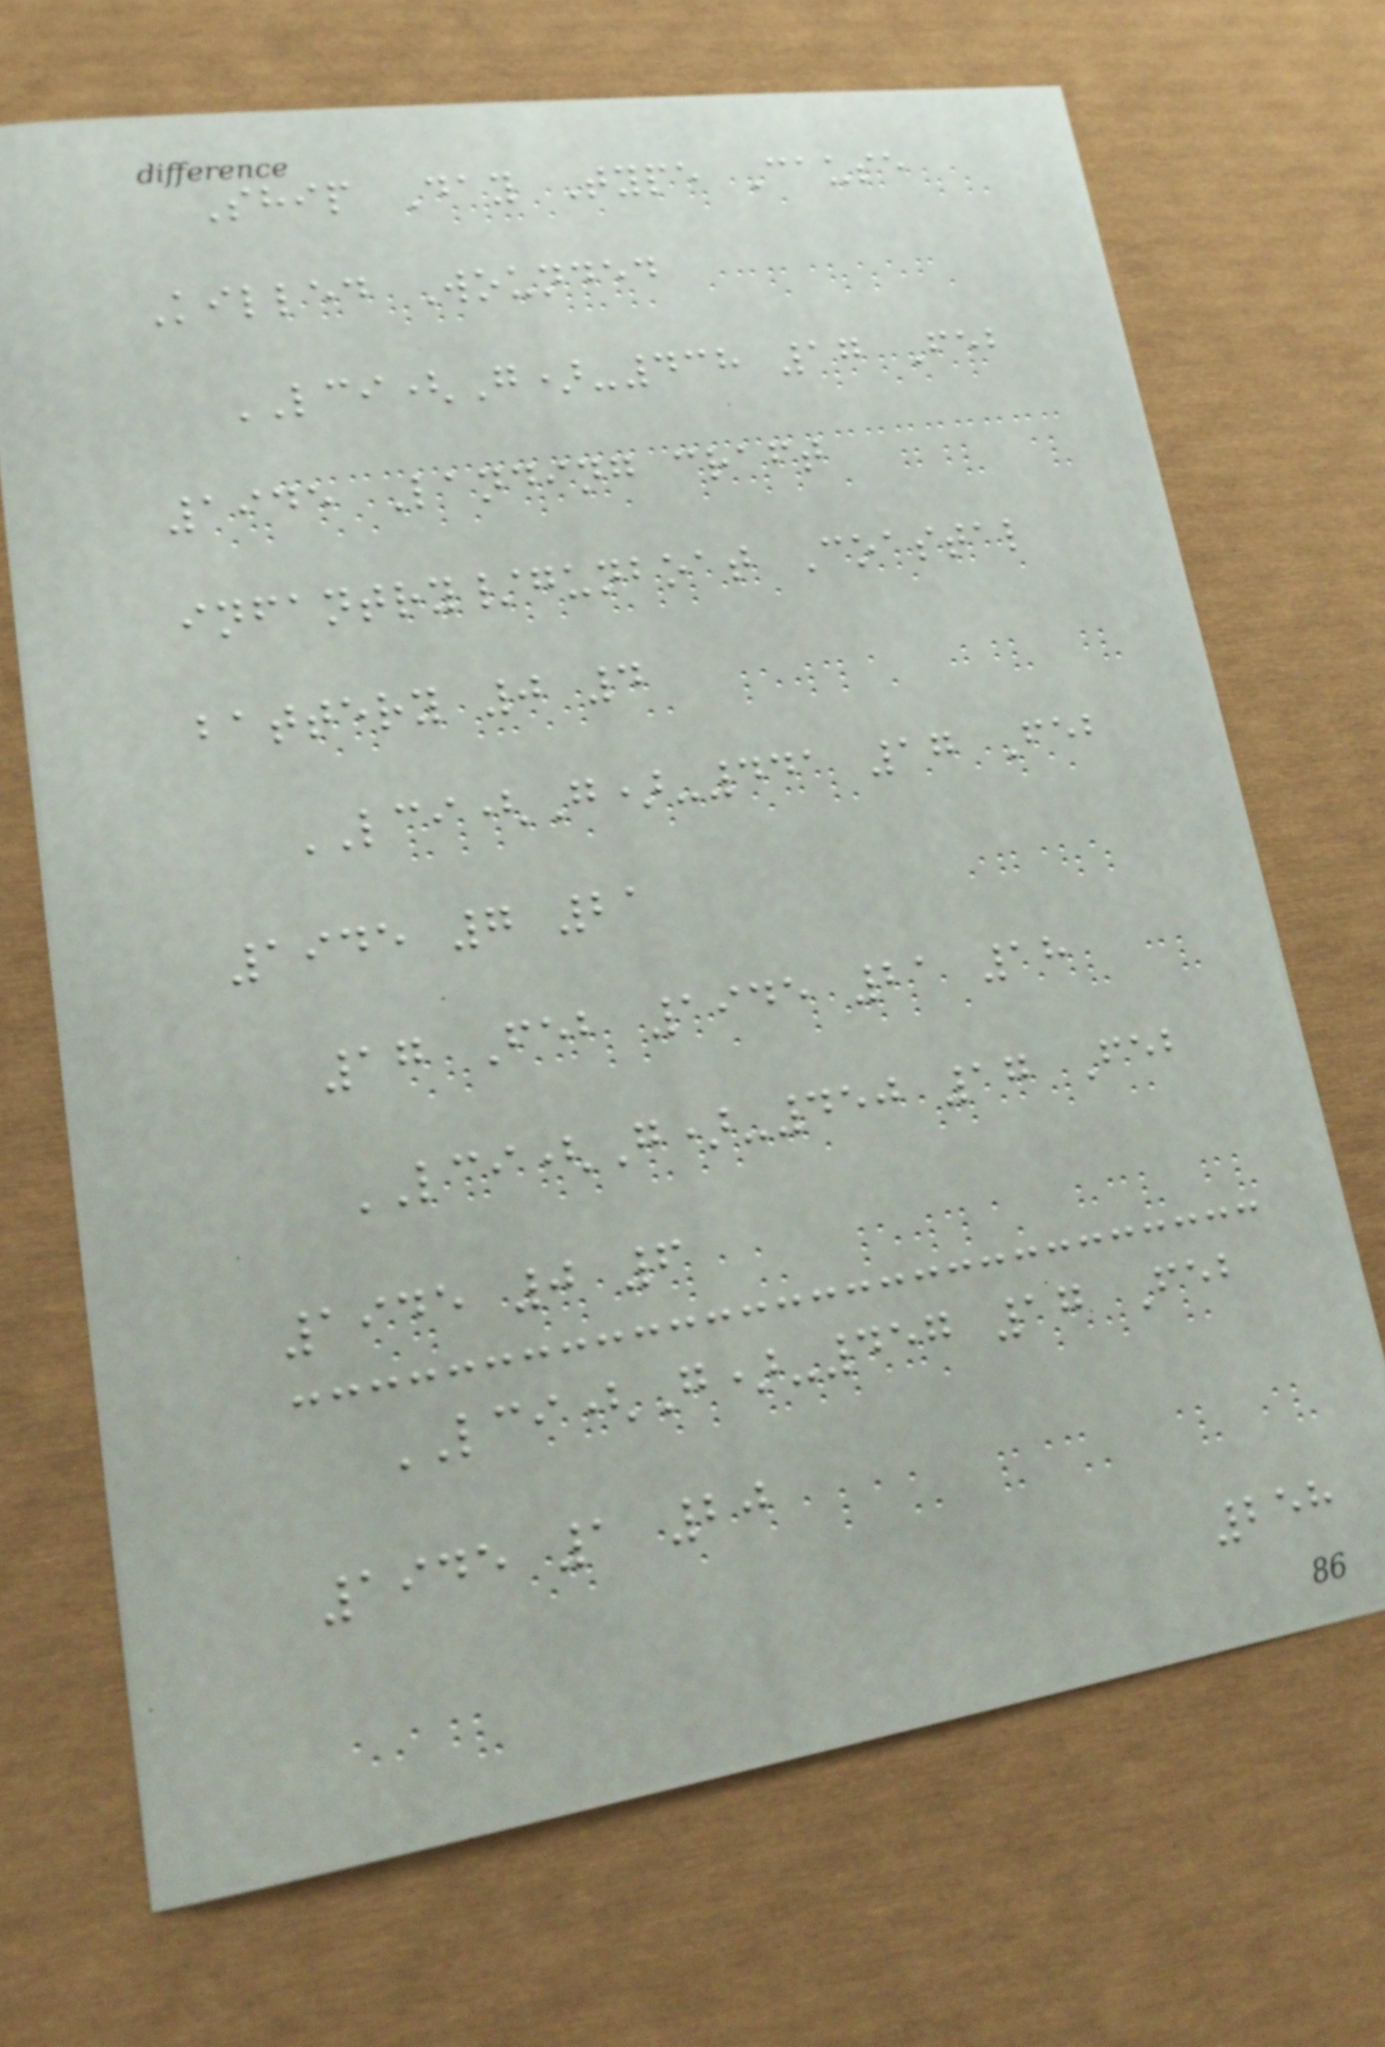Ship Day Type Cause
Killed Wounded
LCI(G)-438 17 Feb
1945 Landing craft
infantry/gunboat Coastal
battery 0 4
LCI(G)-441 17 Feb
1945 7 21
17 Feb 1945 21 18
LCI(G)-450 17 Feb
1945 0 6
LCI(G)-457 17 Feb
1945 1 20
258
